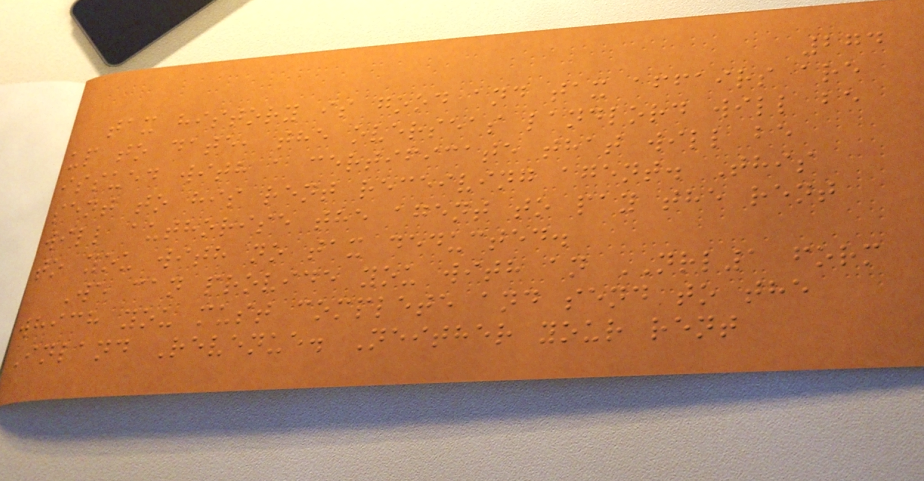274
tax history is good and tax affairs are
up to date, the overseas landlord will be
issued with a certificate that will be
sent to his rent receiving agent. This
will authorise the agent to pay the rent
to you with no tax deducted.
We can provide you with an NRL1 form
which you must complete and send to the
Inland Revenue. Neither your rent
